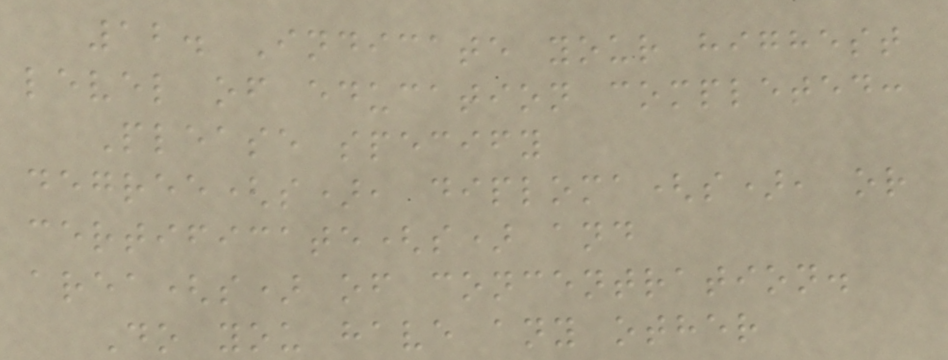12. Indicate your highest
level of education completed:
Please specify
degree(s), diploma(s), or
certificate(s) and
area(s) of concentration.
Do you have any other
